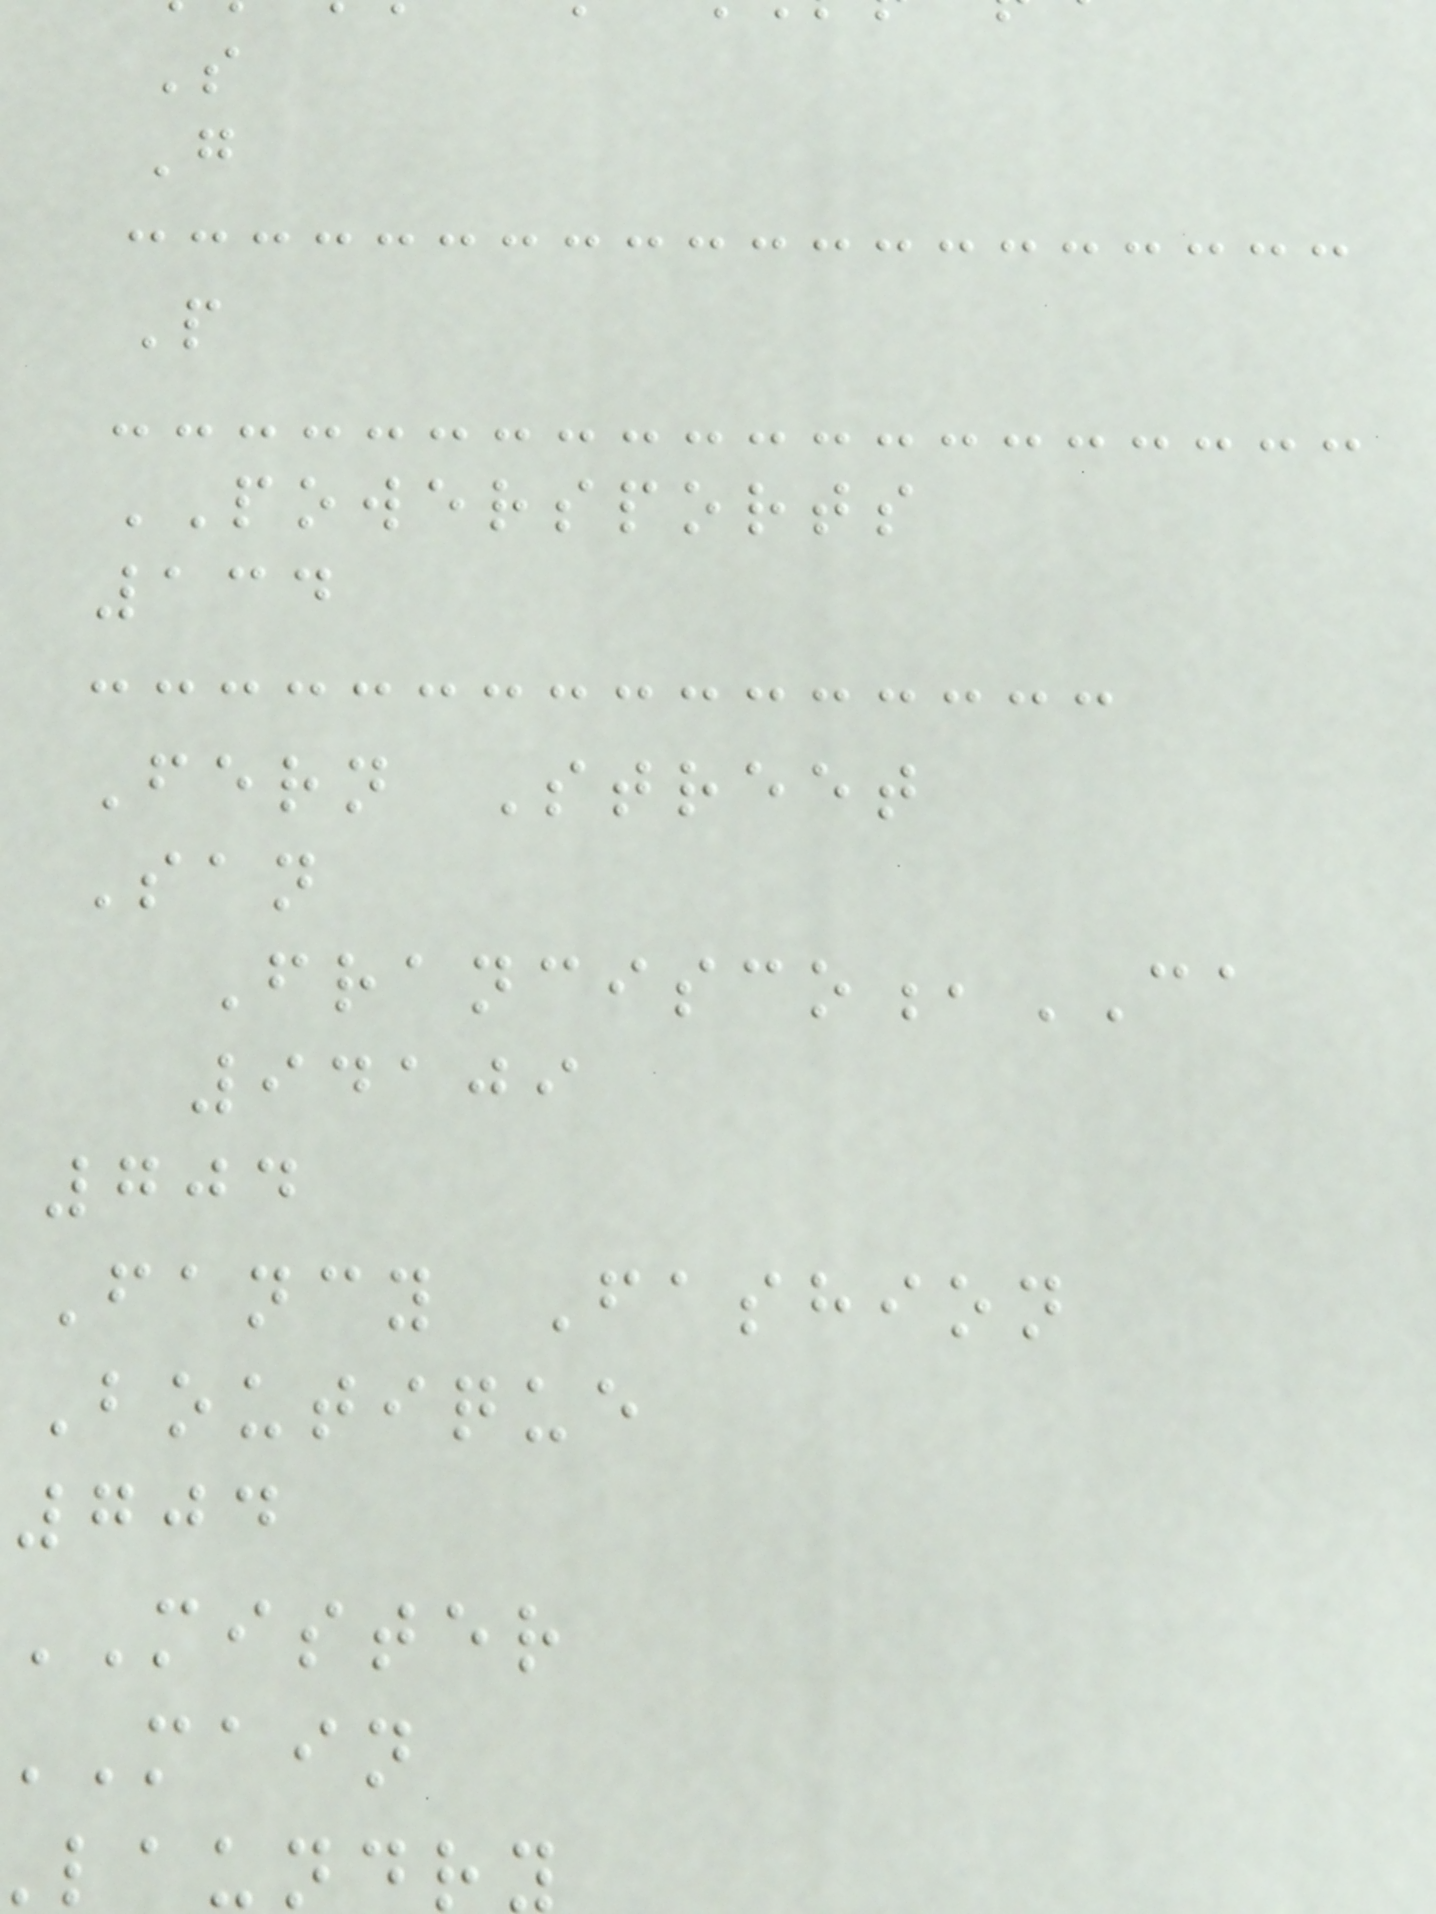S
G
P
POWERSPORTS
134
Fern Street
San
Francisco,CA
94109
704
Fancy Fashion
Boutique
704
MISTER
main
